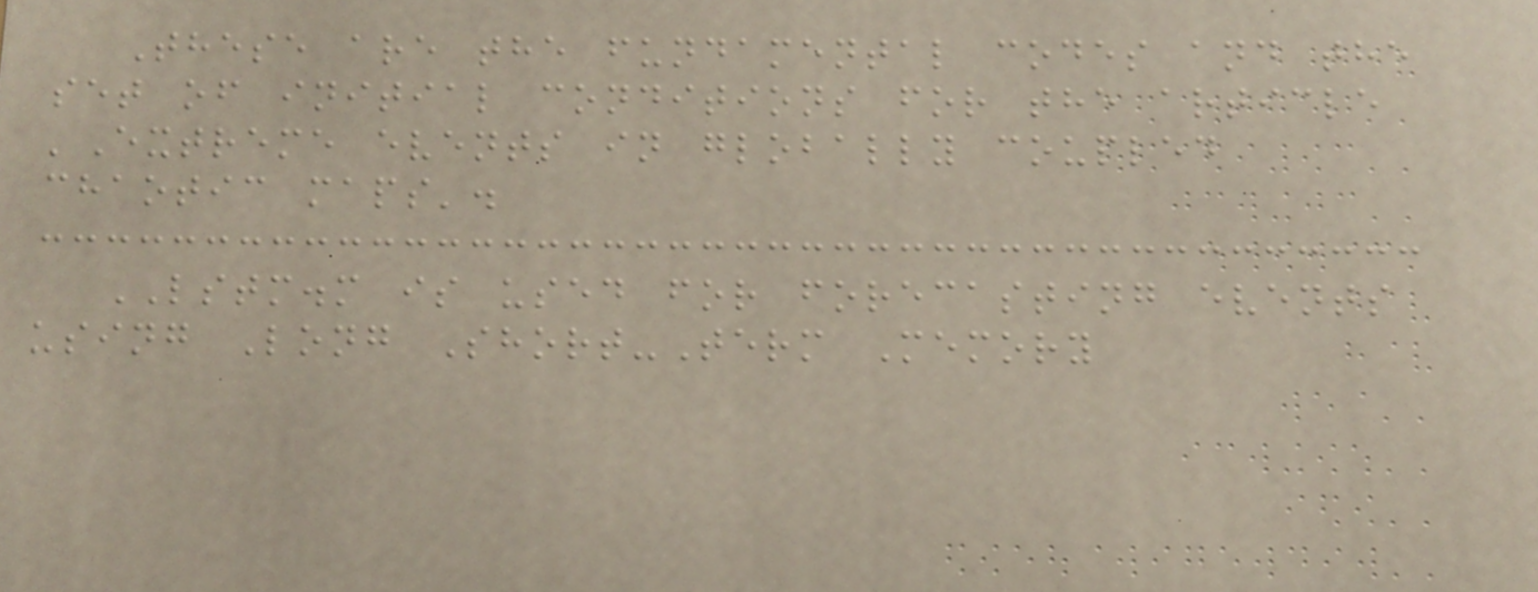These are the fundamental codes and the
set of initial conditions for the article
'Extreme events in globally coupled
chaotic maps'.
LSTM.m is used for forecasting events
using Long Short-Term Memory
